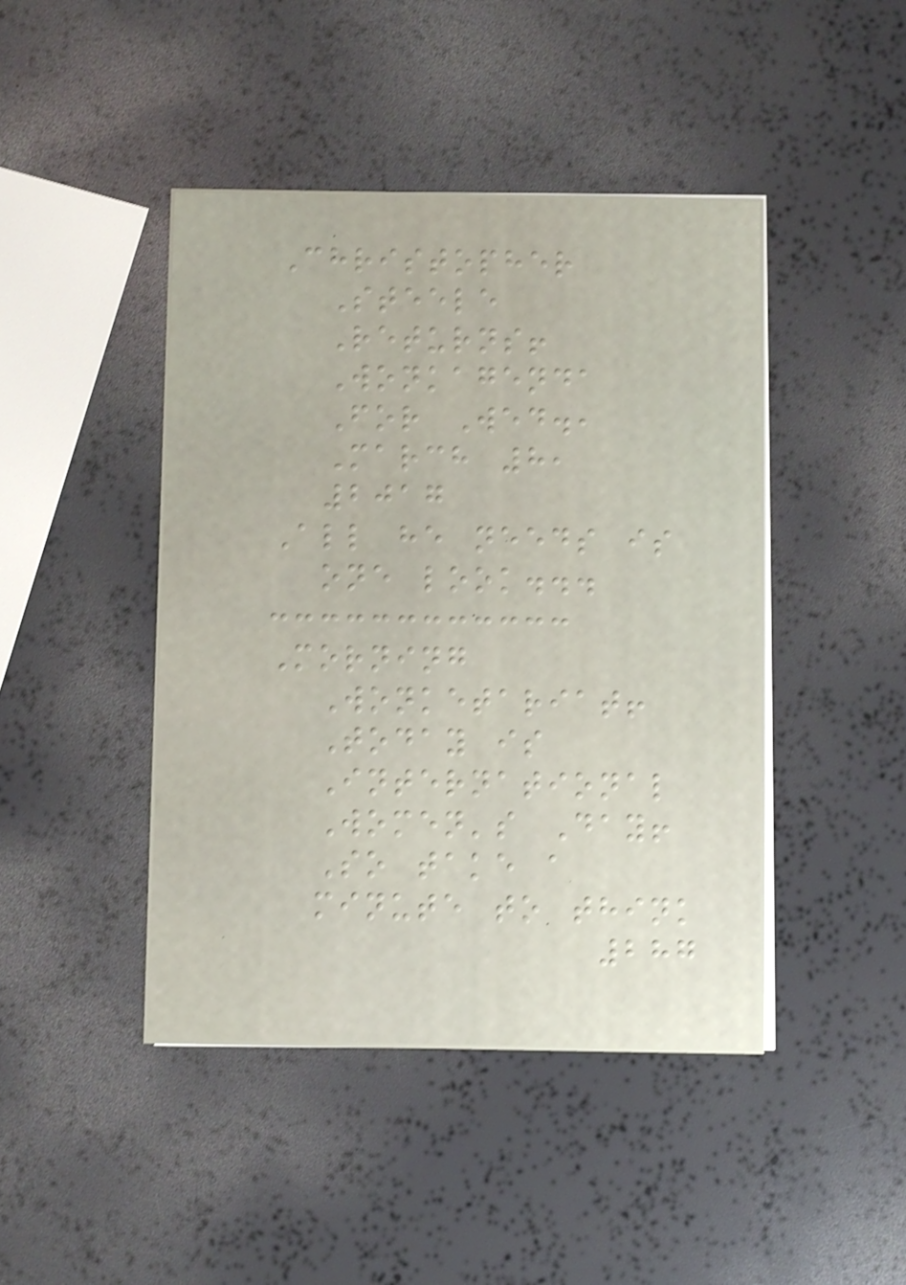Christopher
Steele
Returns!
Wonkagenda
For Wed.,
March 8,
2017
All he needs is
one look...
Morning
Wonketariat!
Today is
International
Women's Day!
So take a
minute to think
287
